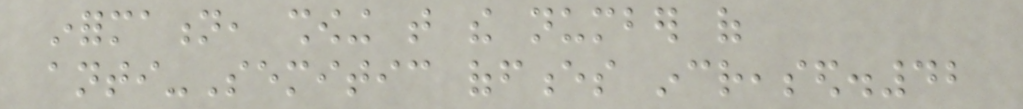information, showing that the number of
anti-Semitic offences increased.42
